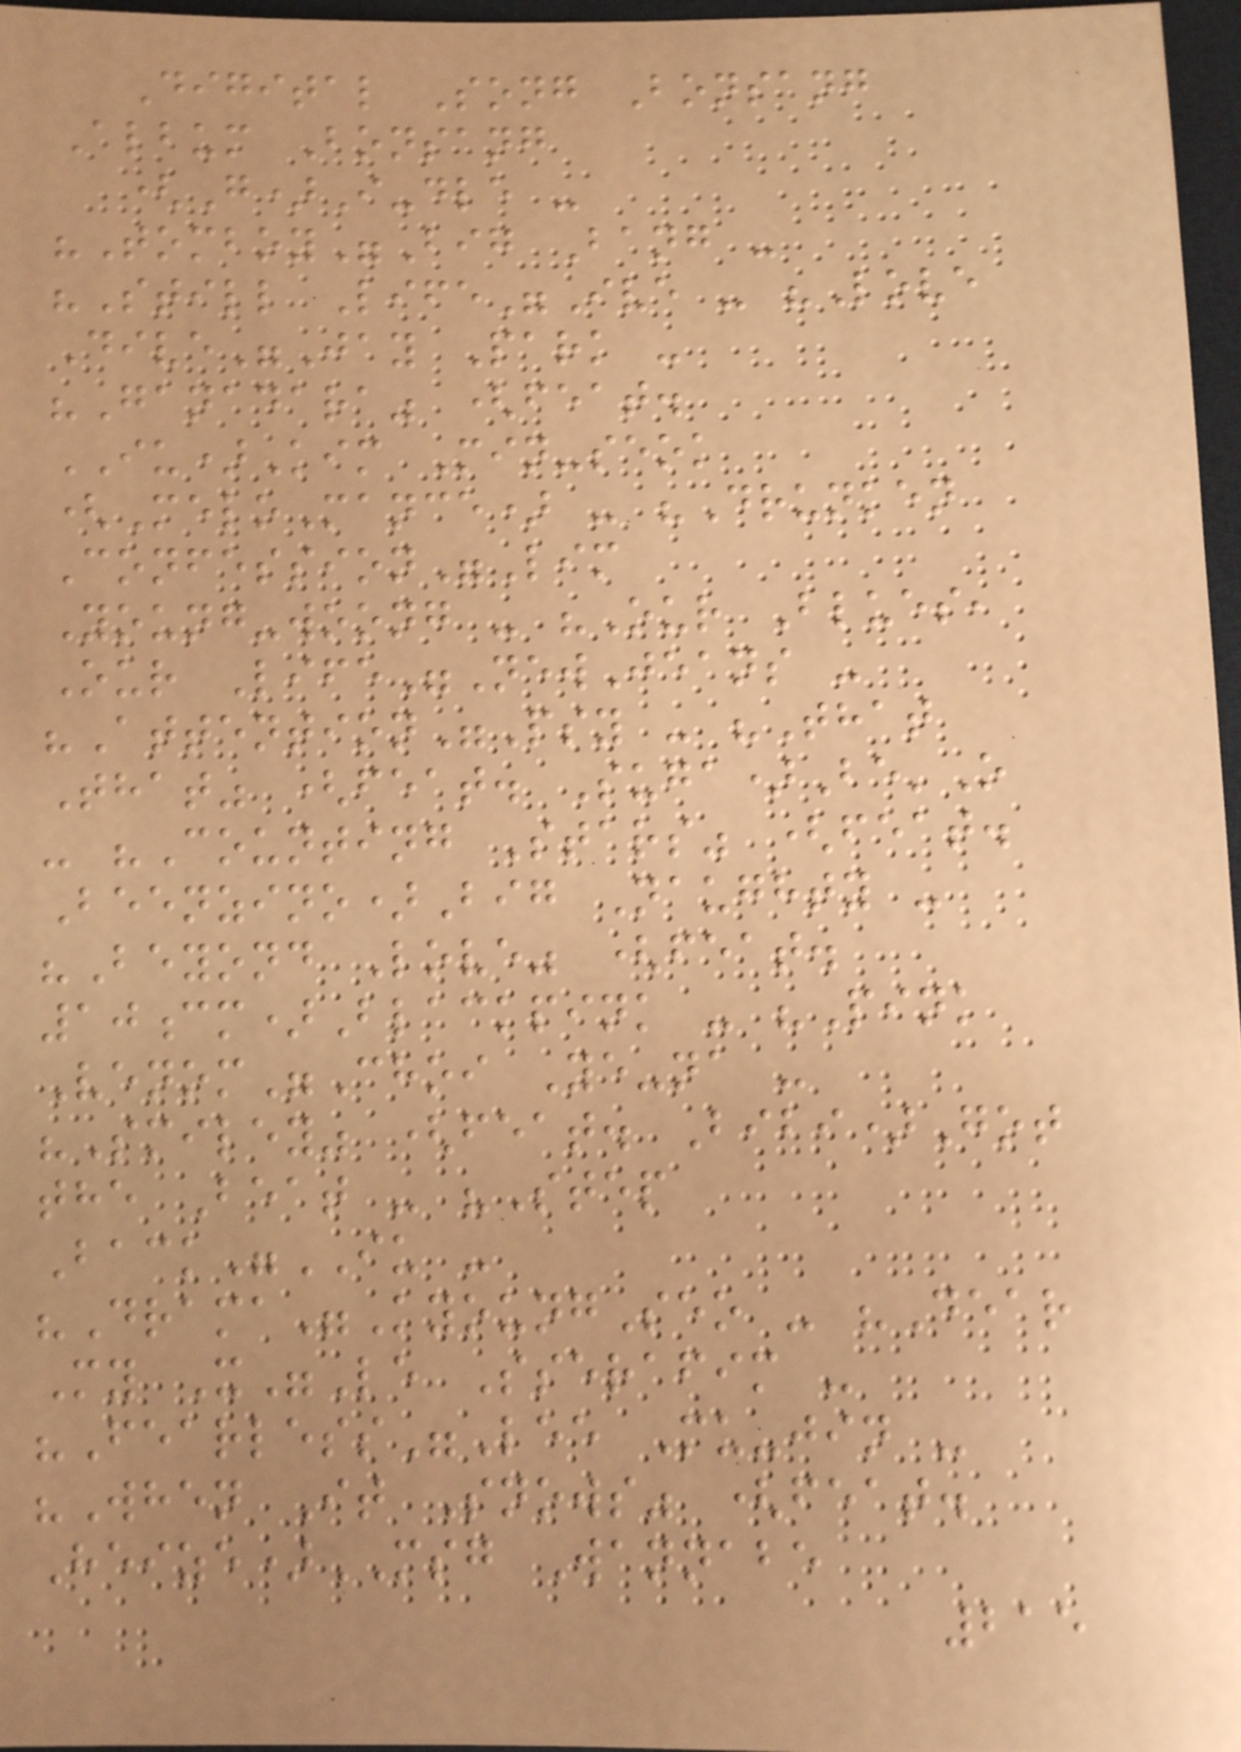Digital Song Bonsang
Album Bonsang
(G)I-dle -
"Tomboy"Big Bang -
"Still Life"Ive - "Love
Dive"Jay Park -
"Ganadara" (feat.
IU)Kim Min-seok
(MeloMance) - "Drunken
Confession"Lim
Young-woong - "Our Blues,
Our Life"NewJeans -
"Attention"Psy - "That
That" (feat. Suga)Be'O
- "Counting Stars" (feat.
Beenzino)Big Naughty -
"Beyond Love" (feat.
10cm)Blackpink - "Pink
Venom"Choi Ye-na -
"Smiley" (feat. Bibi)Got
the Beat - "Step
Back"IU -
"Drama"KyoungSeo - "Dear
My X"Le Sserafim -
"Fearless"Lee Mu-jin -
"When It Snows" (feat.
Heize)MSG Wannabe
215
